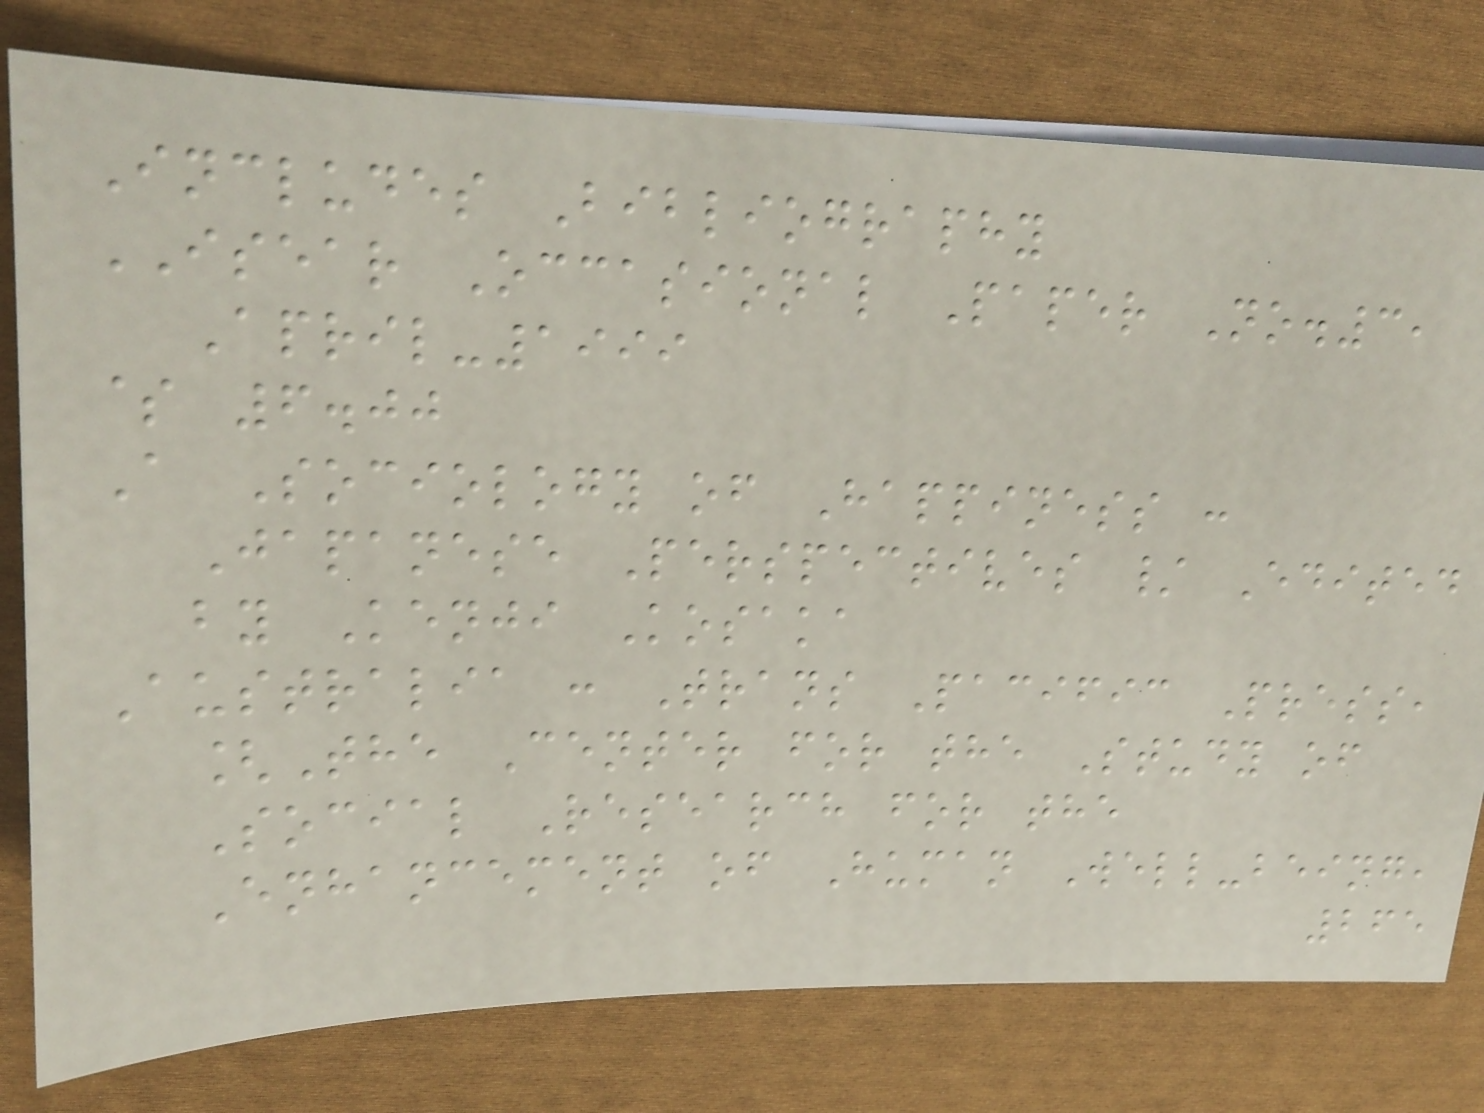Includes Bibliography
ISEAR Occasional Paper No.3,
April-1999
$ 6.00
A Sociology of Happiness :
Japanese Perspectives / Edited
by Kenji Kosaka
Australia : Trans Pacific Press,
[The Center for the Study of
Social Research for the
Enhancement of Human Well-being,
265
